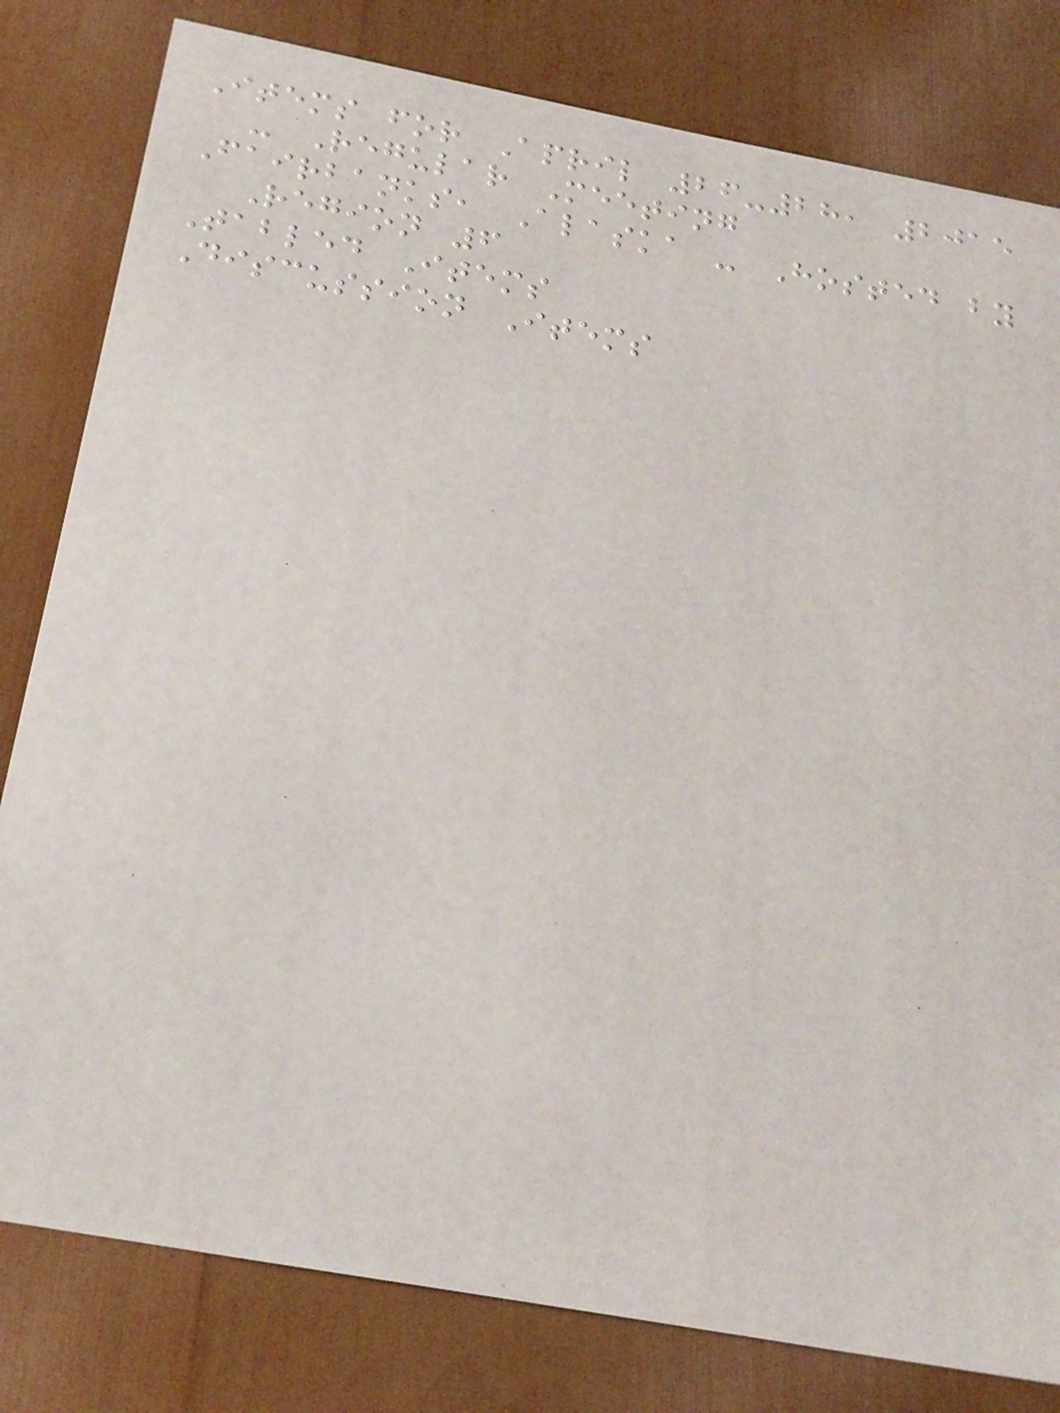Items for April 26-28, 2015
- Regular Meeting
Fairbanks, Alaska - Hosted by
Region 6
Tabled Items
Discussion Items
